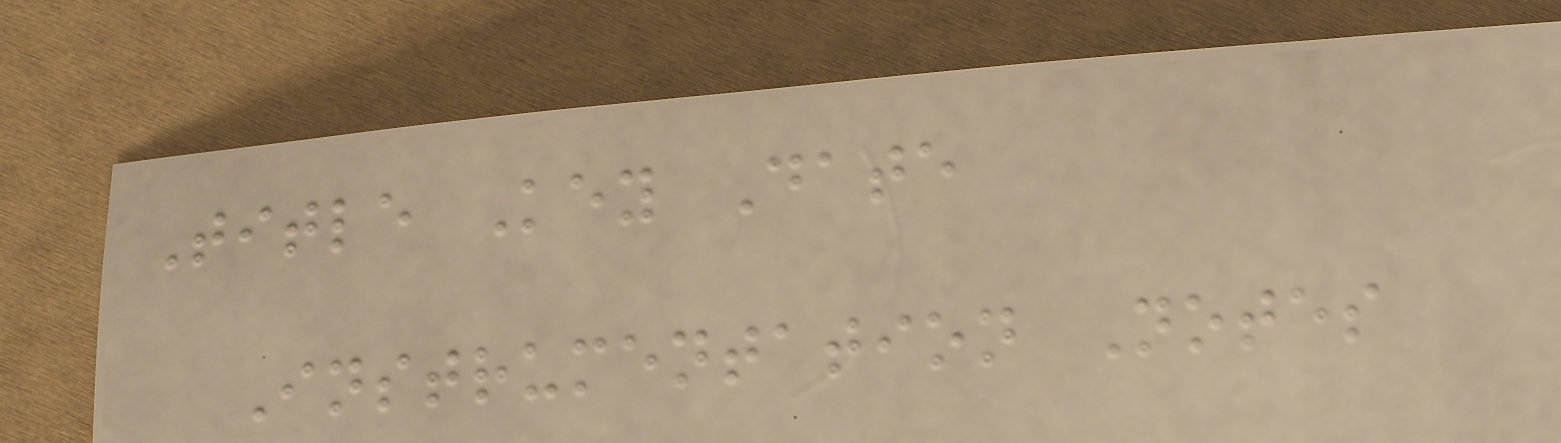Title Key Date
Instrumentation Notes
